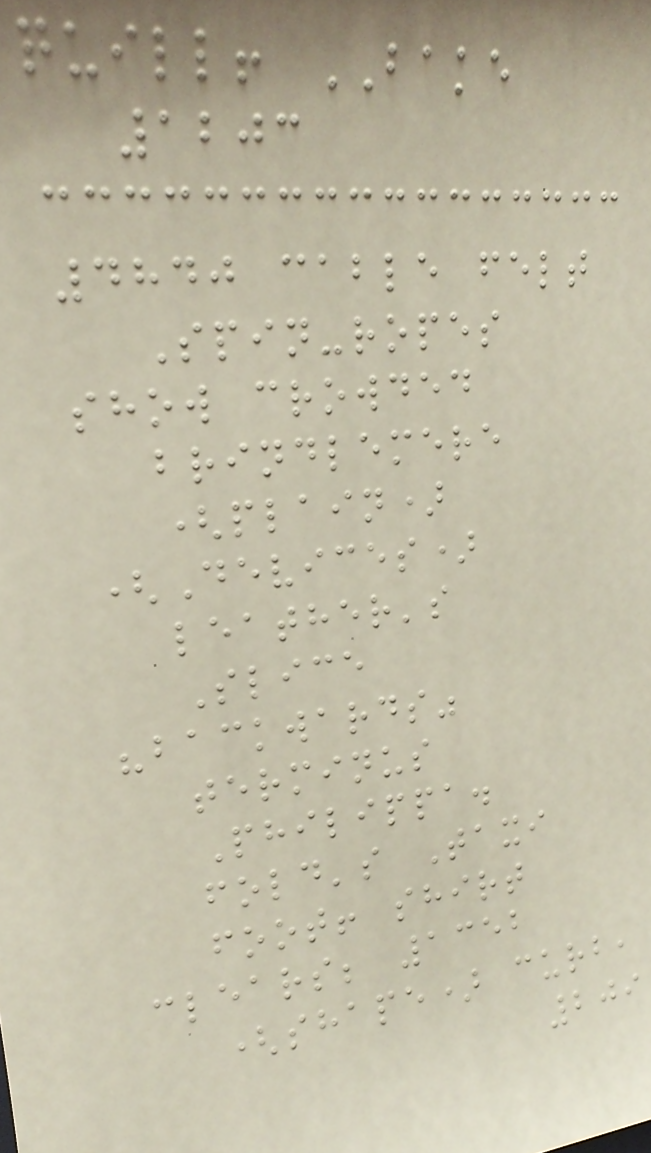quill! BAKE
1203
4840 cable felt
Spin-ropes
show crowded
brindlemere
(plain)
(Devices)
leather's
Slice
"backwards"
terminus
Philippa.
fold's Taxi
foot! shirt
clears; 1352
(shape) curb,
209
